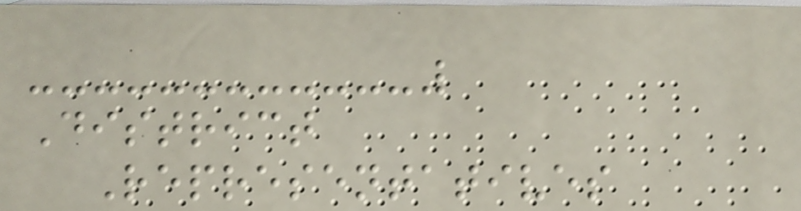District
Representatives
